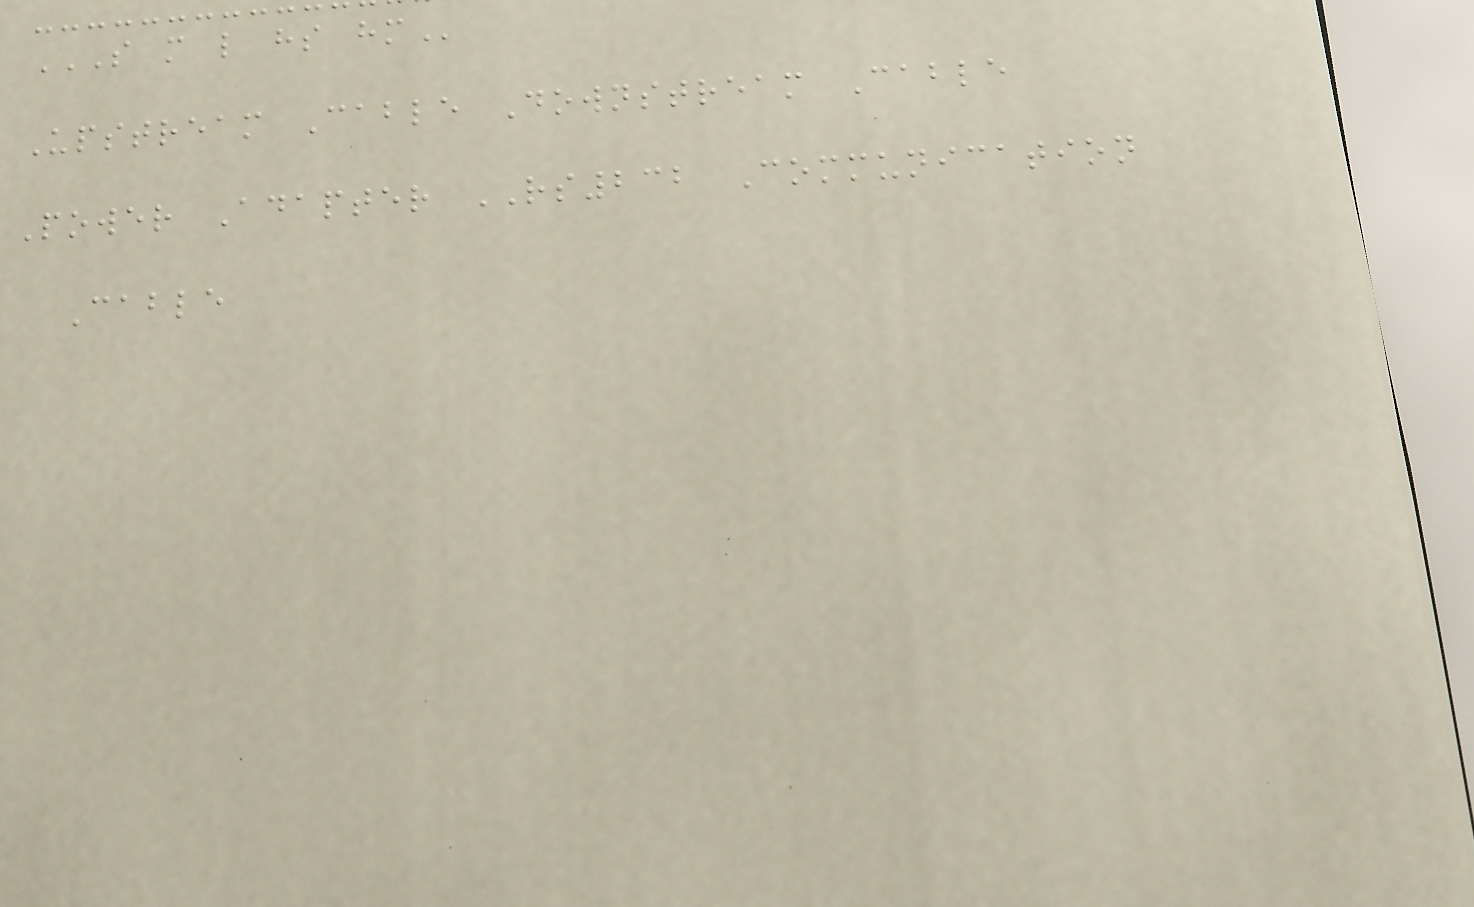S M L HS HM
Upstream Cable Downstream Cable
Power Adapter RS232 Communication
Cable
